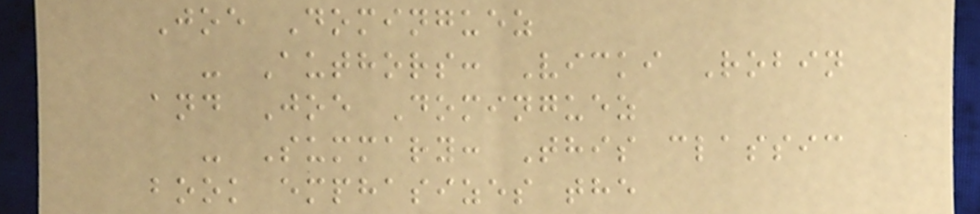Joe Dominguez
- Authors: Vicki Robin
and Joe Dominguez
- Summary: This classic
book emphasizes the
